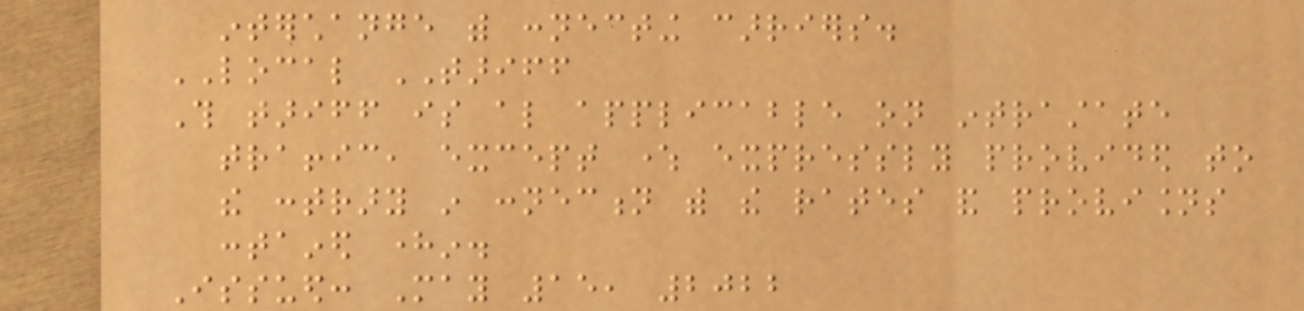interchange with connecting carriers.
LOCAL TARIFF
This tariff is also applicable on intrastate
traffic, except where expressly provided to
the contrary in connection with the rates and provisions
contained herein.
Issued: May 15, 2022
